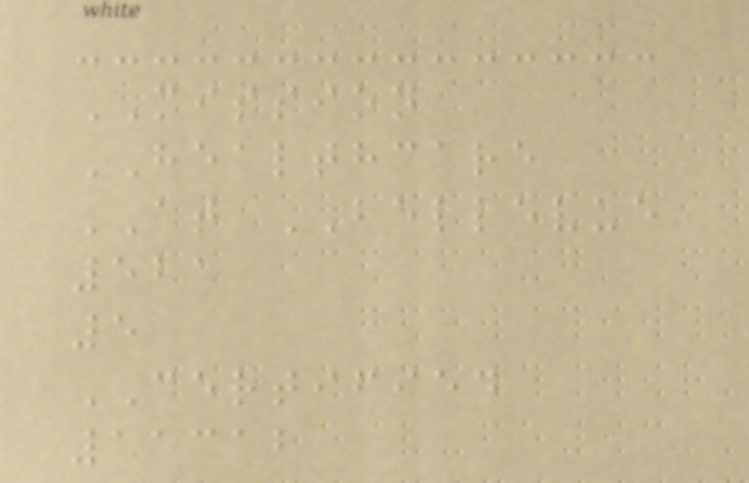MISSION
HEALTHCARE
AT BELLEVUE
521
5
CERTIFIED
11312
